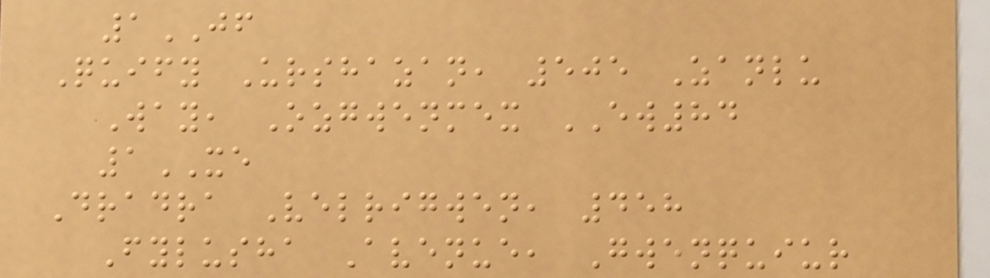1JF
Quify Urshazan, 505 Zanlu
Way, Ozgwenmex EW84
1XE
Dradra Velrigwen, 458
Fylusha Avenue, Gwenquiur
